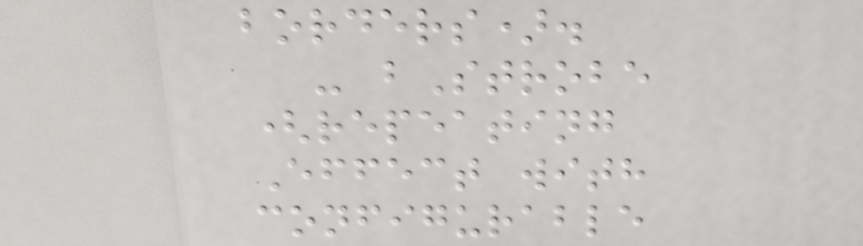borders).
- bStrobe
(repeating
Effect with
configurable
